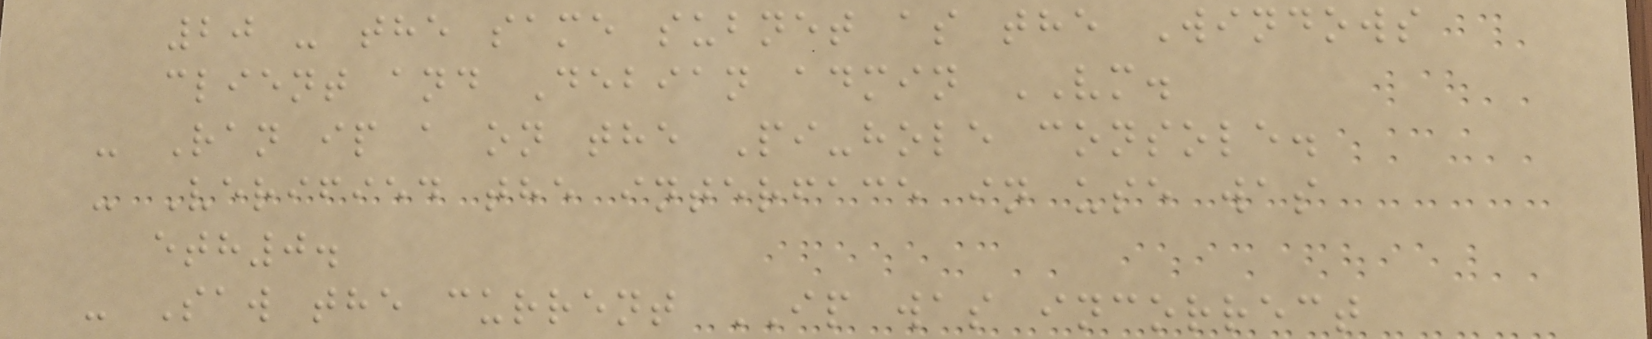20 - the same subnet as the Windows
client and Debian admin VM.
- Ran ip a on the Pi-hole console.
- Verified the interface in use was
eth0.
- Saw the current IP was incorrect
